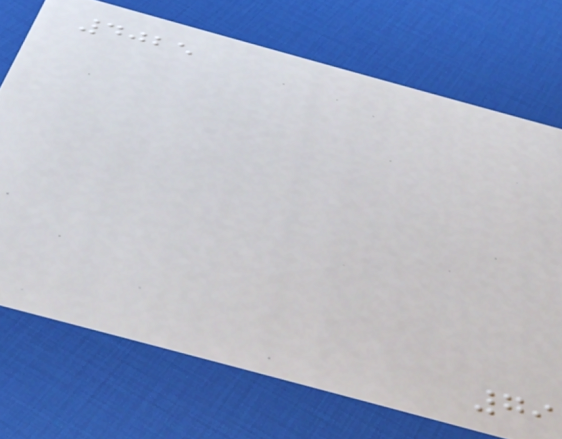4025
79
